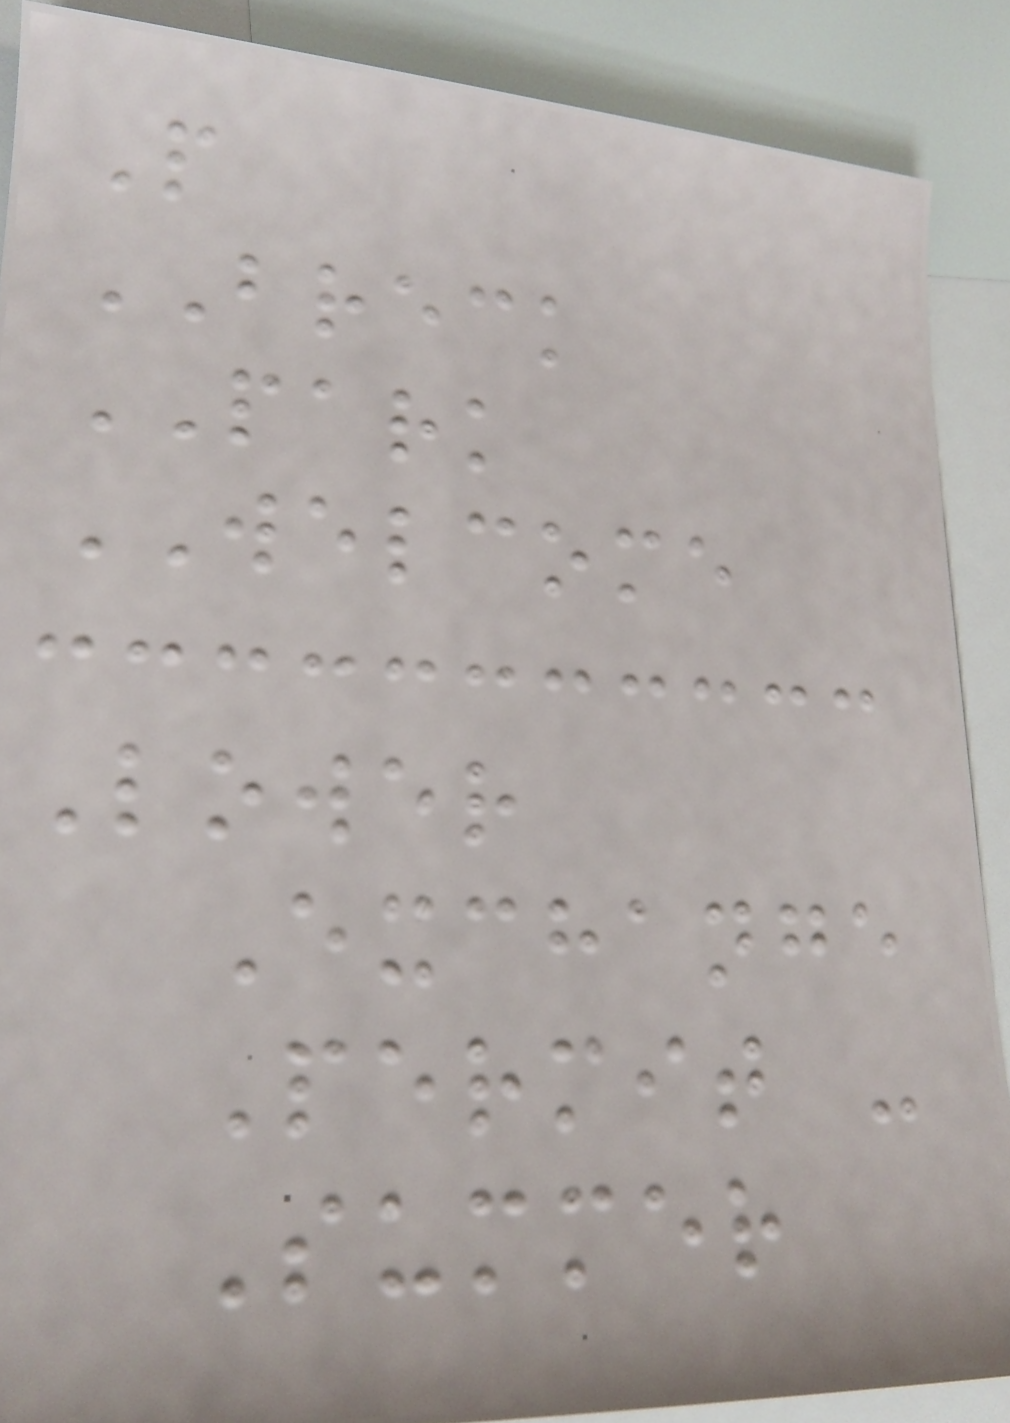P
BRECK
PARK
WELCOME
Lower
Exchange
Permit -
Summer
